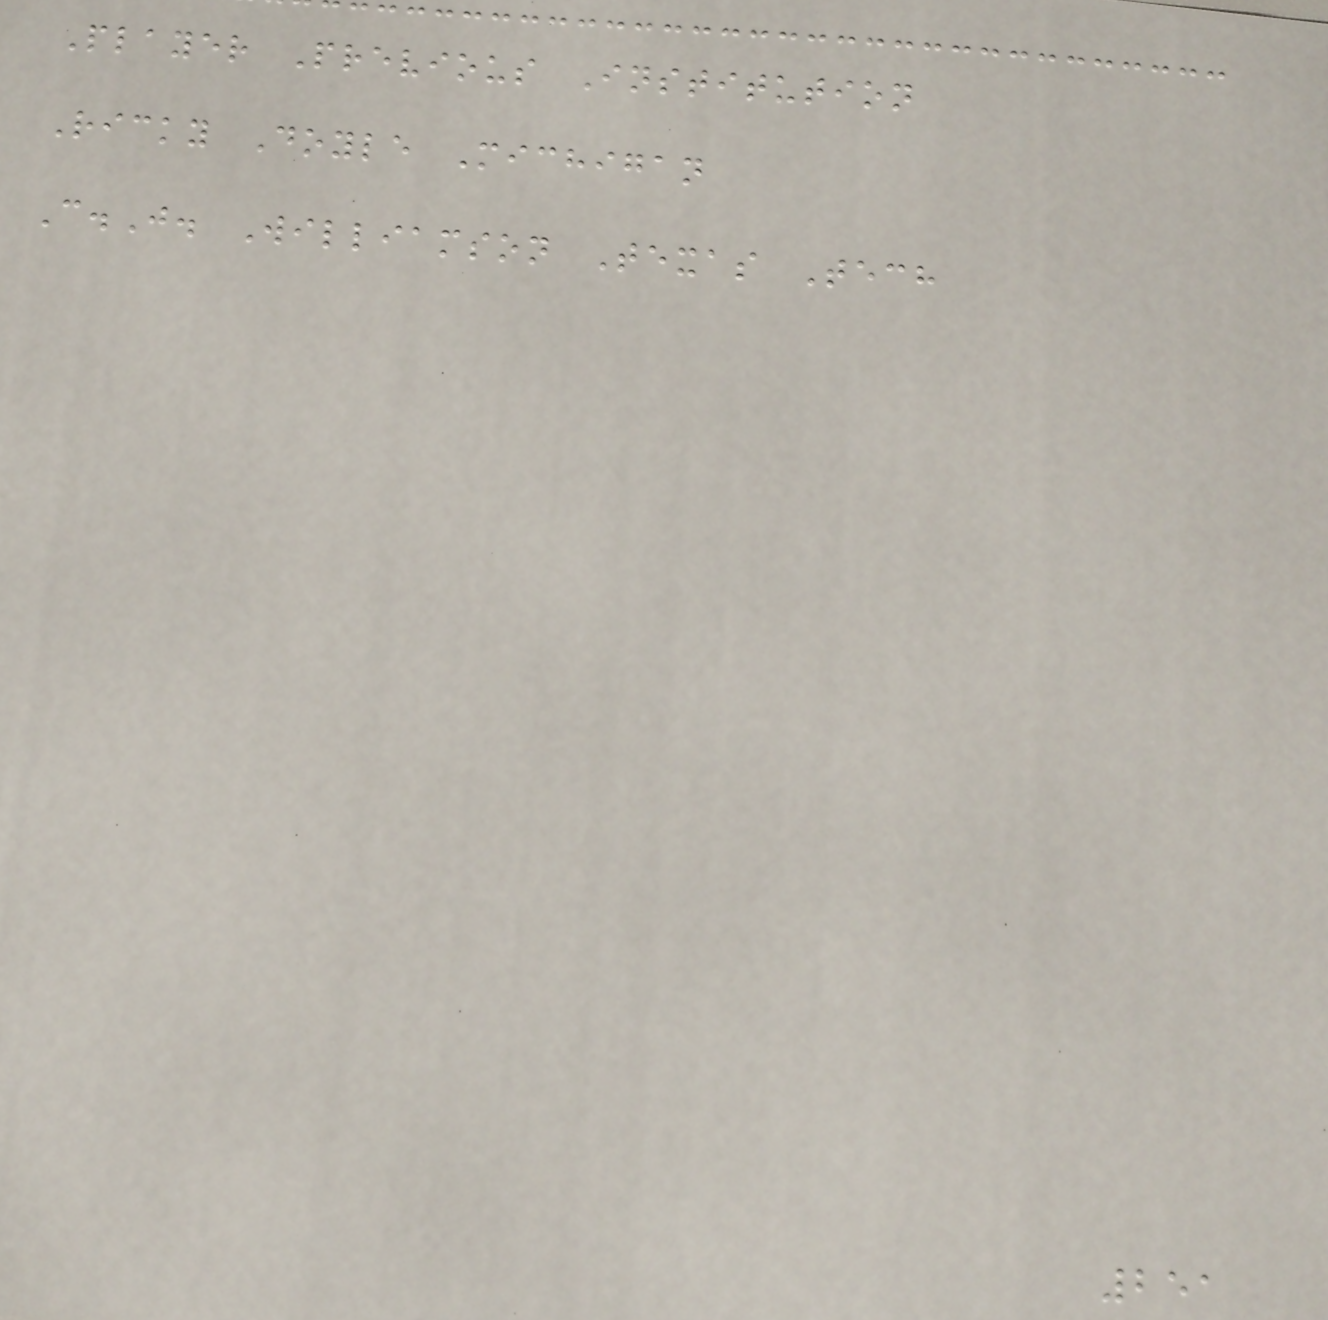Player Previous Institution
Ricky Doyle Michigan
C.J. Williamson Texas Tech
251
